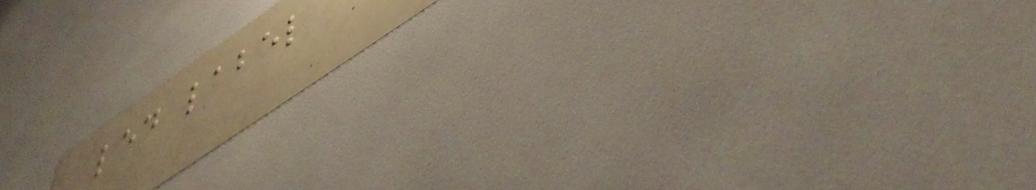led label
